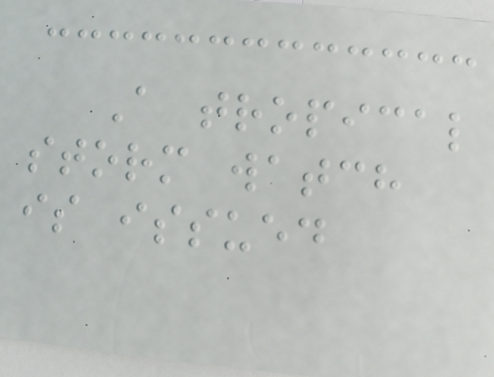A tropical
storm watch
is issued
